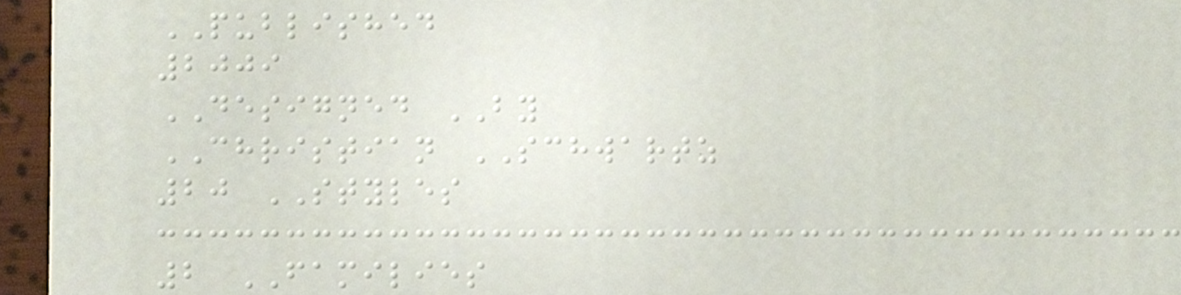PUBLISHED
2009
DESIGNED BY
CHRISTIAN SCHWARTZ
20 STYLES
2 FAMILIES
